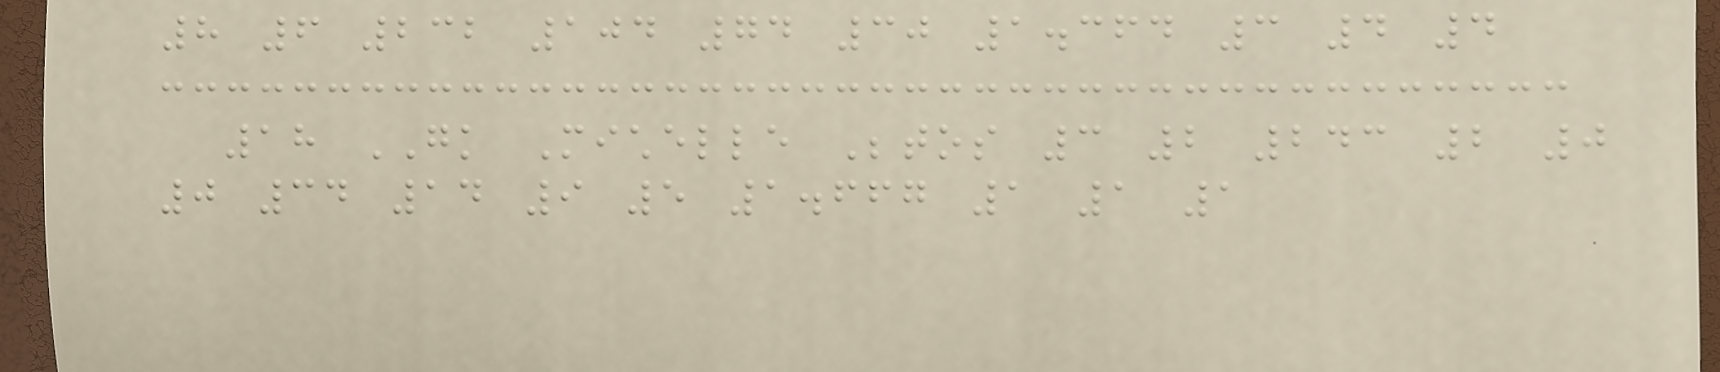8 6 232 104 74 30 1.364 3 4 4
18 GK Michelle Betos 3 2 243 2 0
0 34 14 9 5 1.667 1 1 1
